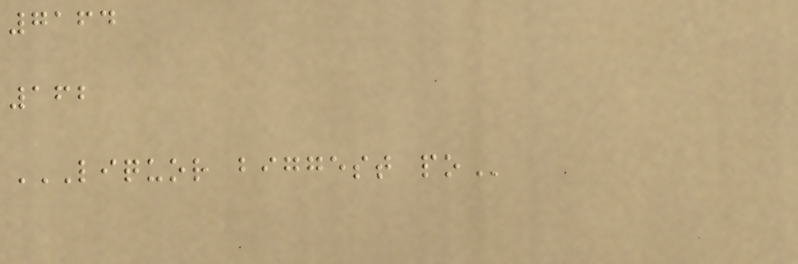7164
162
LIQUOR BIGGEST PO
